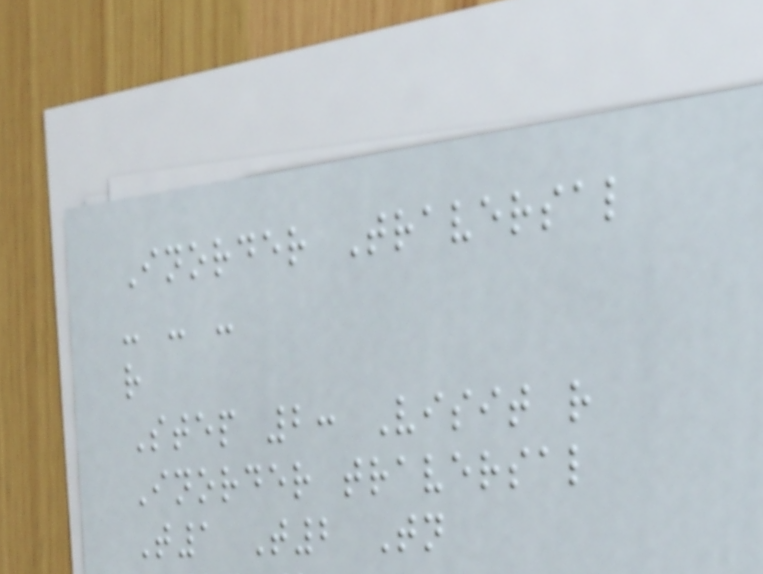Inorder Traversal
- - -
r
Step 2: Visit r
Inorder traversal
T1 T2 Tn
